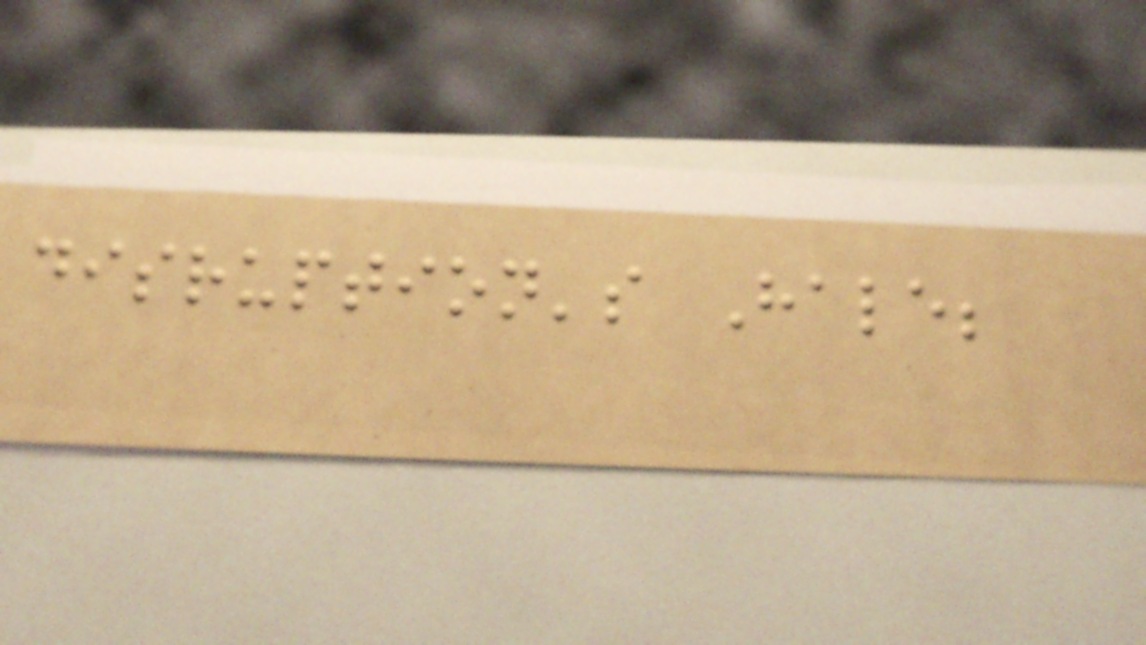disruption's Hale;
